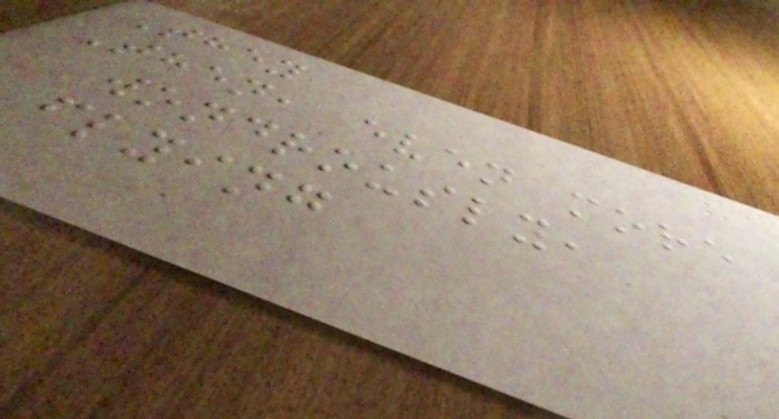They
Then, even more
wondrously,
flying
